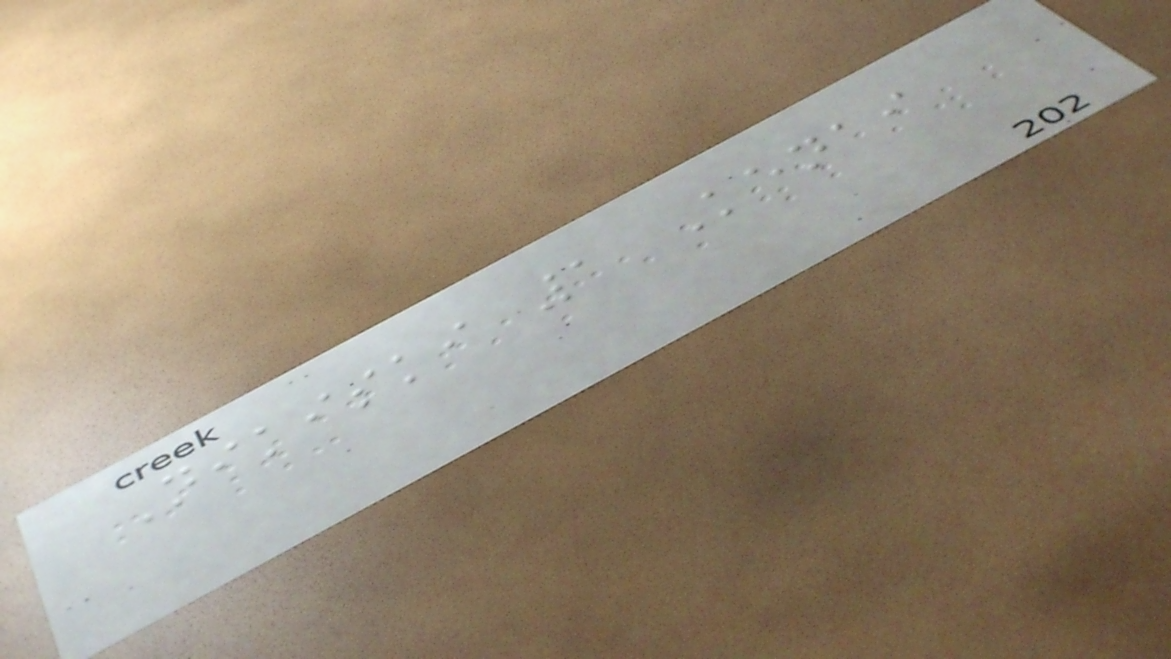Nikiski 1 Kenai
